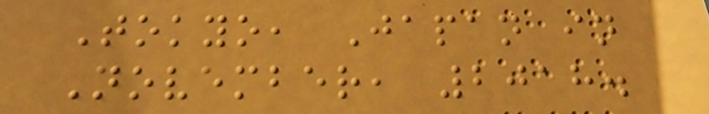Tokyo, Japan in
November, 2018.
